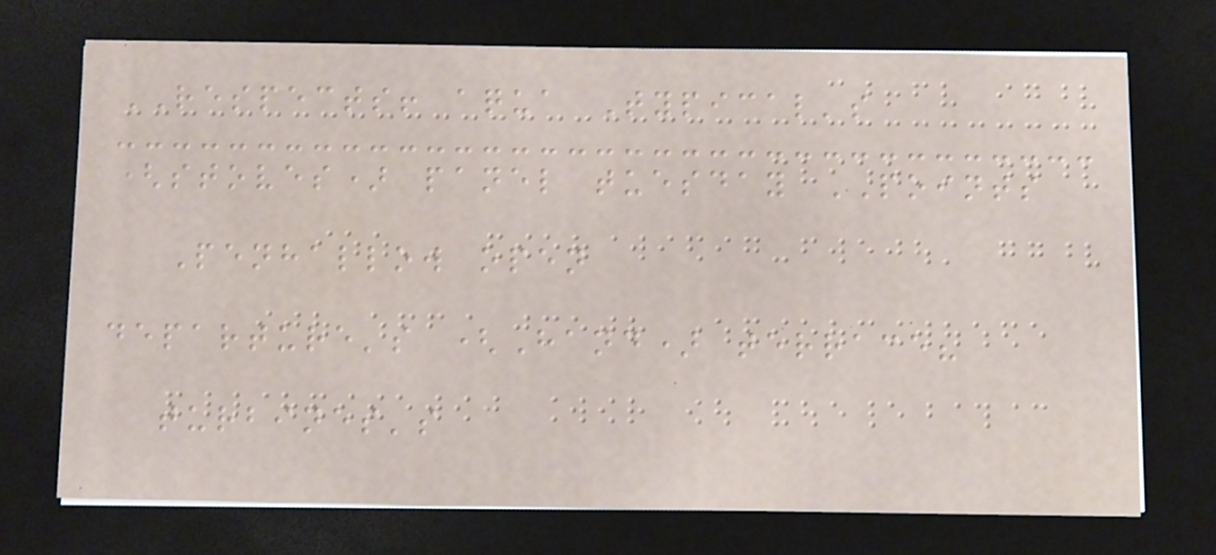RESPECTS! aqua Typical's
(stoves) panel tuesday POINTS
Penhallow open
departure's (Hand) terrace?
turbines's
